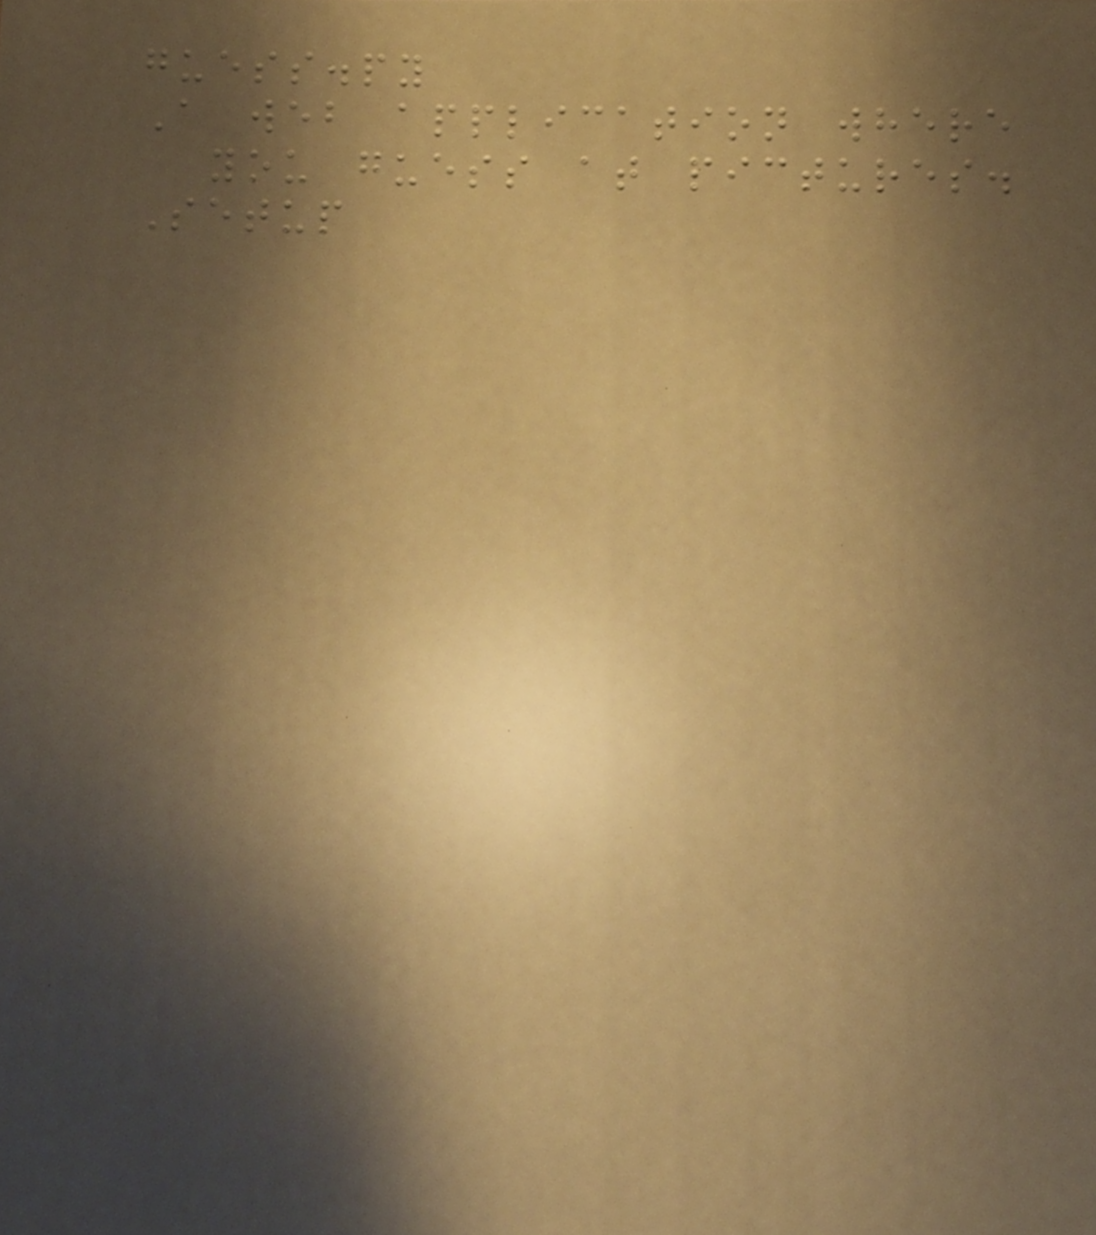guess.py
A web application where
you guess at pictures.
Setup
